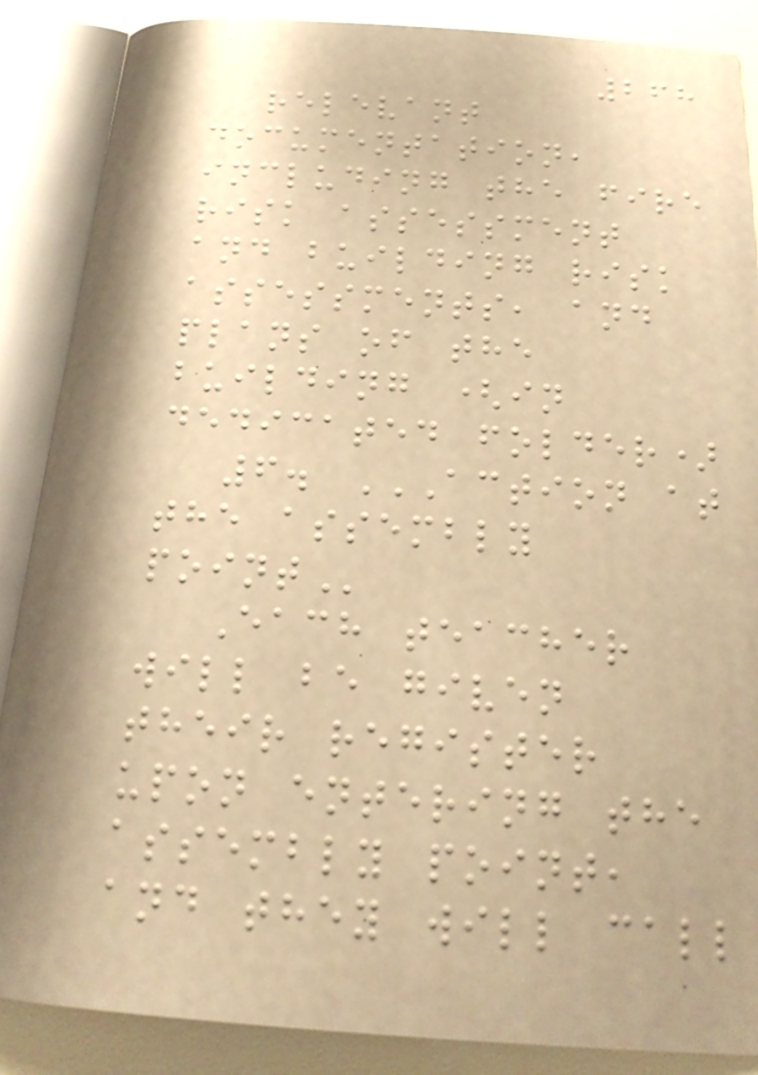268
relevant
documentation,
including the fire
risk assessment
and building risk
assessments, and
plans of the
building (in
dedicated folder)
6. ACTION AT
THE ASSEMBLY
POINT
Each teacher
will be given
their register
upon entering the
assembly point,
and they will call
